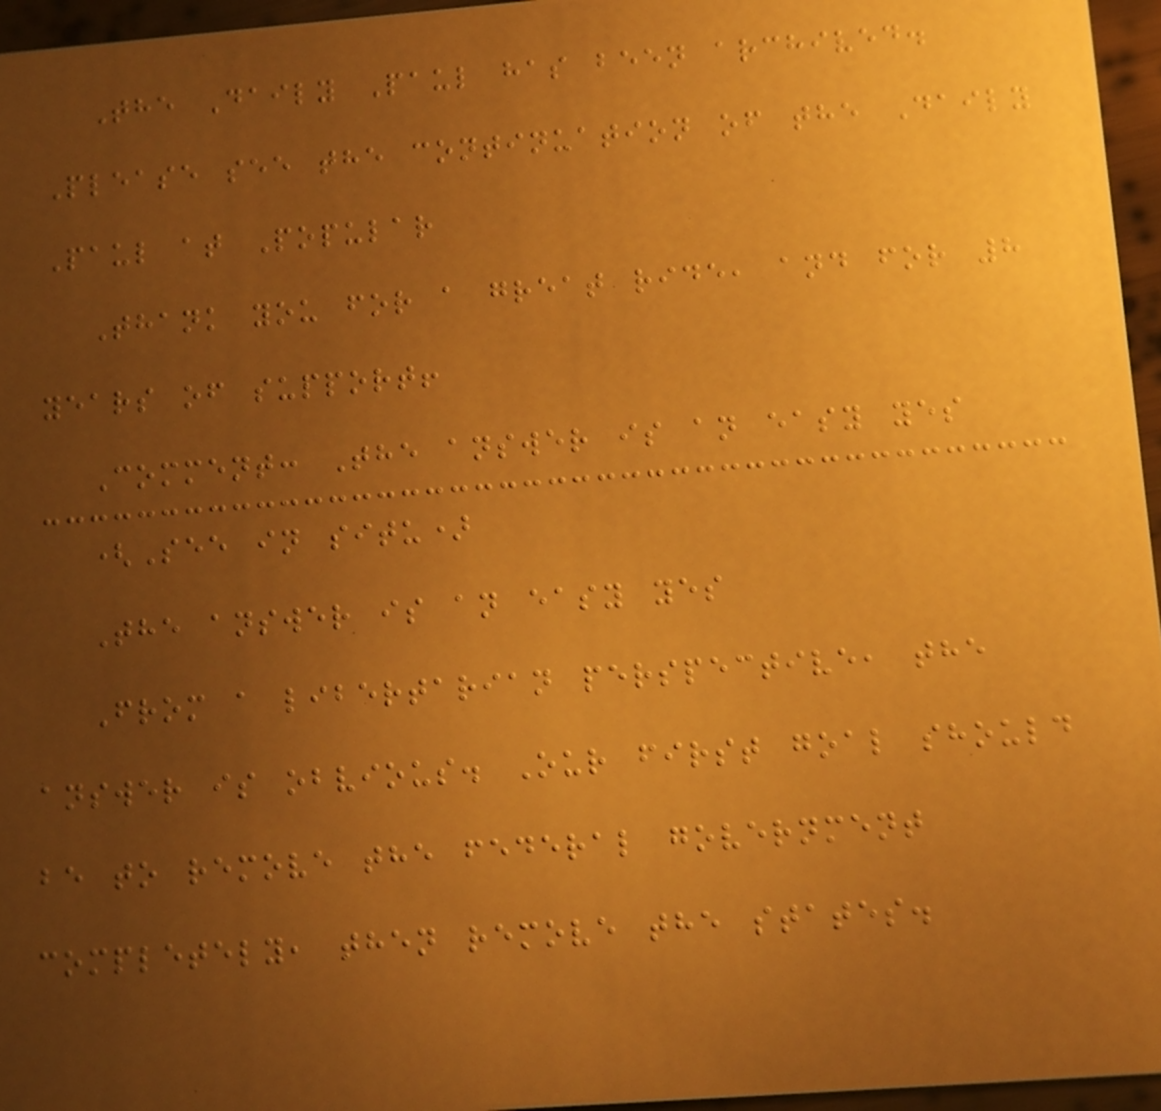The Daily Paul has been archived.
Please see the continuation of the Daily
Paul at Popular
Thank you for a great ride, and for 8
years of support!
Comment: The answer is an easy yes
(See in situ)
The answer is an easy yes
From a libertarian perspective, the
answer is obvious. Our first goal should
be to remove the federal government
completely, then remove the states.
